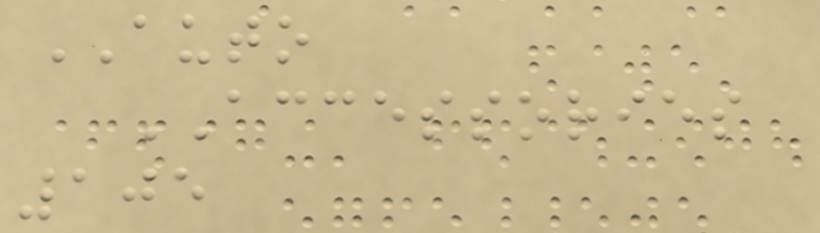AUTO
ACCESSORIES
105
